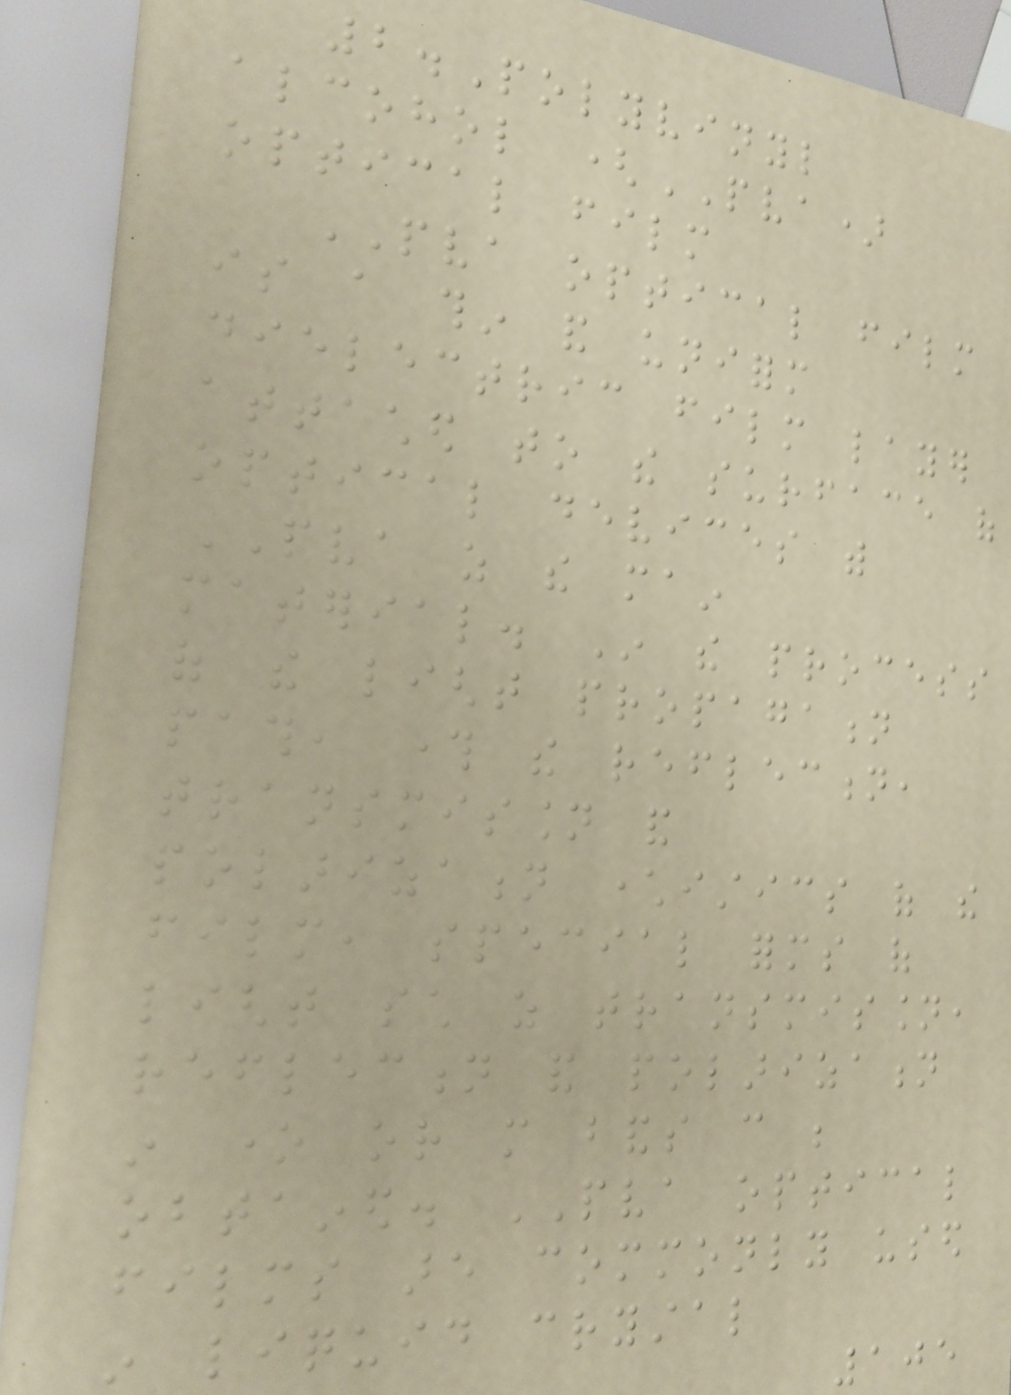2.Polyvinyl
alcohol (PVA)
optical film
PVA optical film
is a thin and uniform
dielectric film layer
attached to the surface of
optical devices with
PVA as the main
material. In the process
of the light propagation
path, through the reflection,
transmission and
polarization characteristics of the
film, special forms of
light such as transmission,
reflection and polarization
in one or more bands can be
obtained. PVA optical
films are commonly used
in liquid crystal
105
